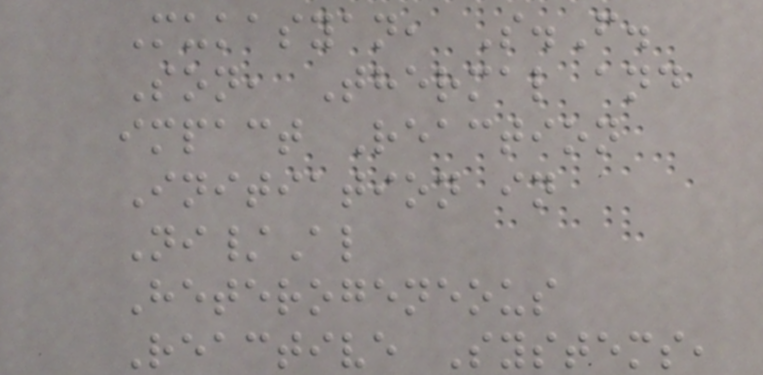Mukasyan, S.F.
Son, Thermal and
impact Reaction
Initiation in
Ni/Al
Heterogeneous
Reactive Systems,
